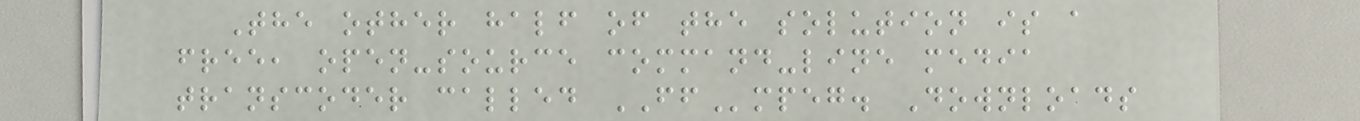The other half of the solution is a
free, open-source command-line media
transcoder called FFmpeg. Downloads
